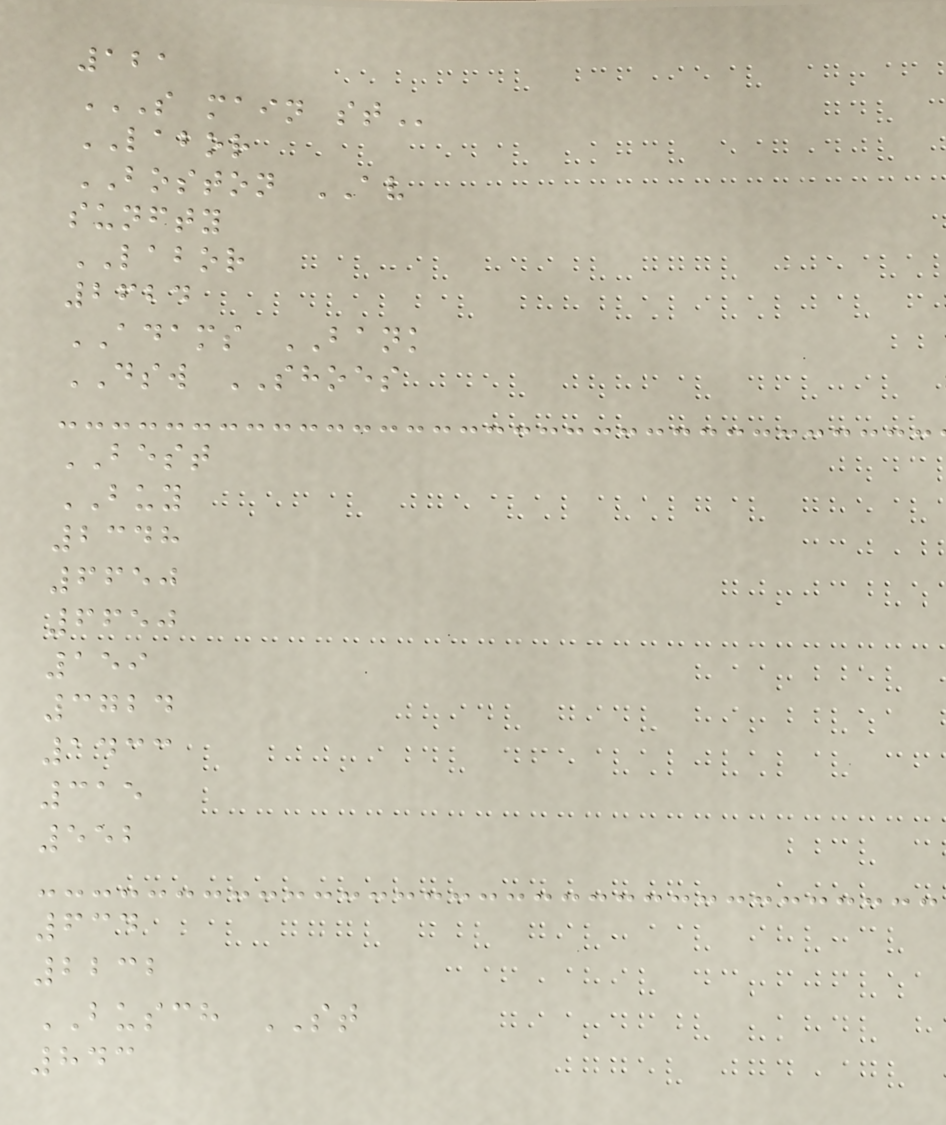121
S MAIN ST
LABOR
BOSTON AV
sunfty
LABOR
2624
ADAMS BANK
DSW SHOES
BEST
BUY
2348
6650
6650
159
3724
1433
315
552
634
2232
BUSCH ST
843
